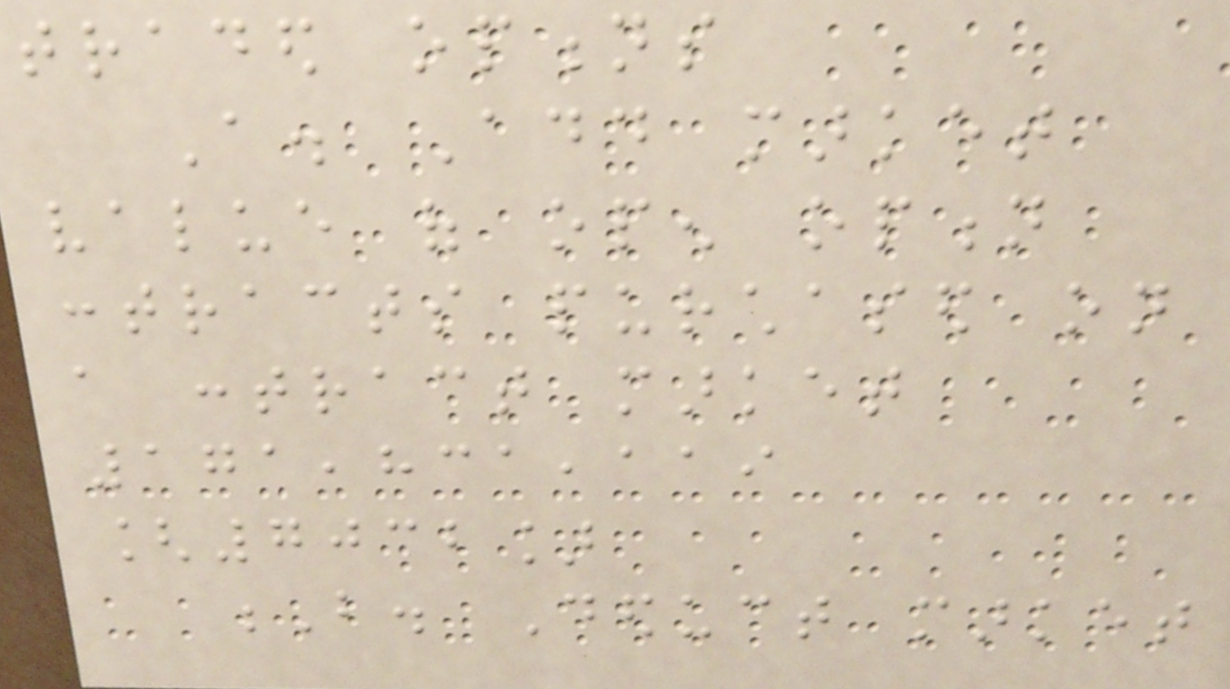traded options
A. Add market
value of open option
contracts purchased on
a contract market
171,831,119
[7032]
B. Deduct market
